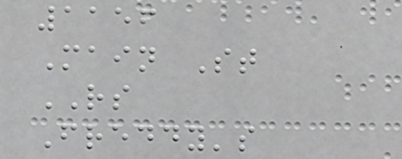1156
Main St
RS
Freddy's
